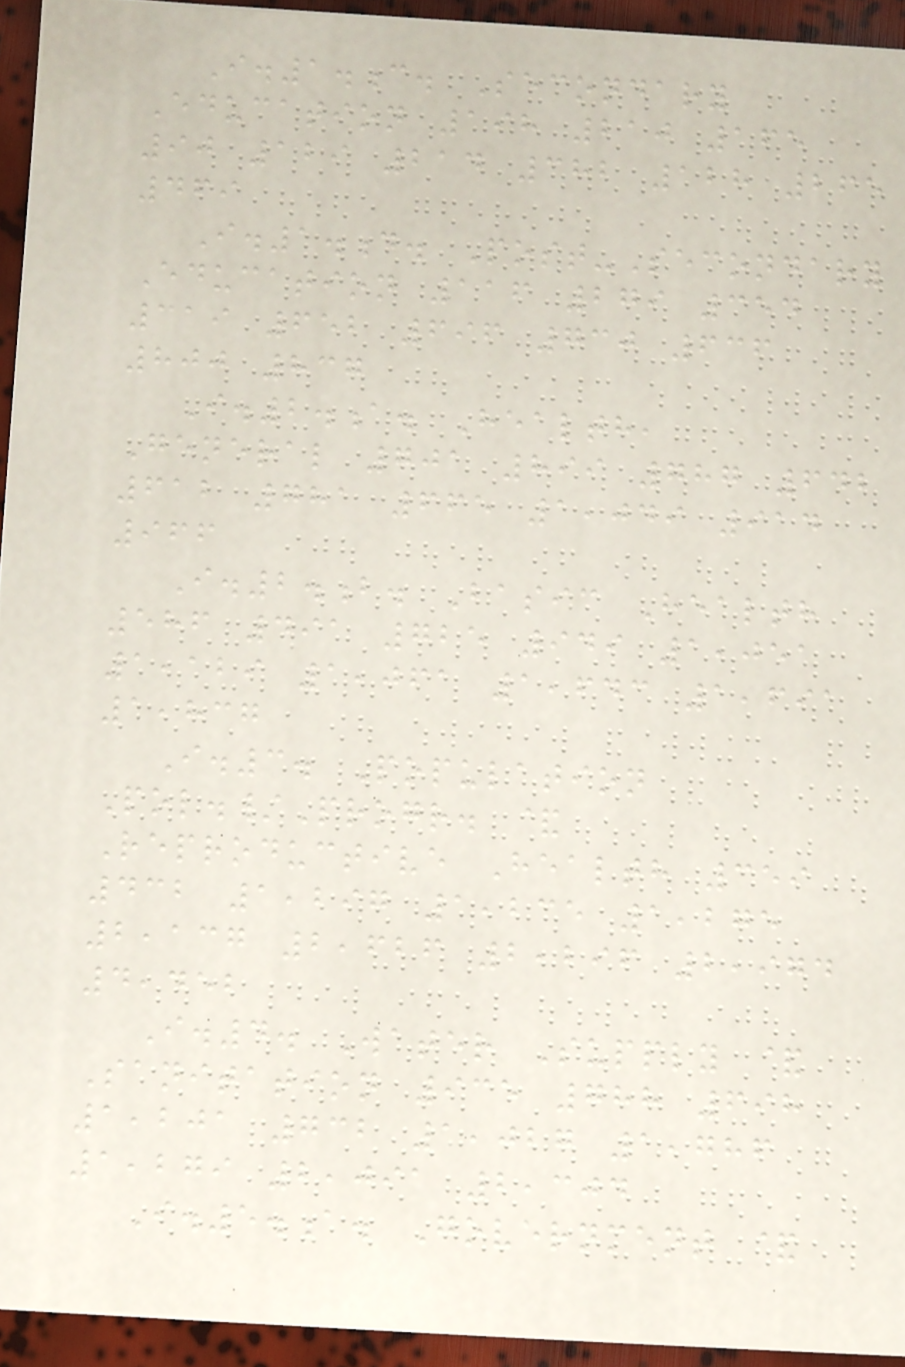I.1.c. Secondary
Education 198 210 165
90 129 214 382 128 265
469
I.1.d. Post-Secondary
Education 116 279 354
319 652 696 730 636
800 837
I.2.a. Health,
General 701 899 787 642
612 781 665 1,049 914
966
I.2.b. Basic Health
586 491 725 949 1,051
1,129 1,061 1,643 1,691
1,837
I.3. Population
Pol./Progr. &
Reproductive Health 359
432 1,297 1,235 1,275
2,137 2,626 2,296 2,974
4,452
I.4. Water Supply &
Sanitation 935 788 698
1,201 732 1,027 1,786
1,279 2,091 2,304
I.5.a. Government &
